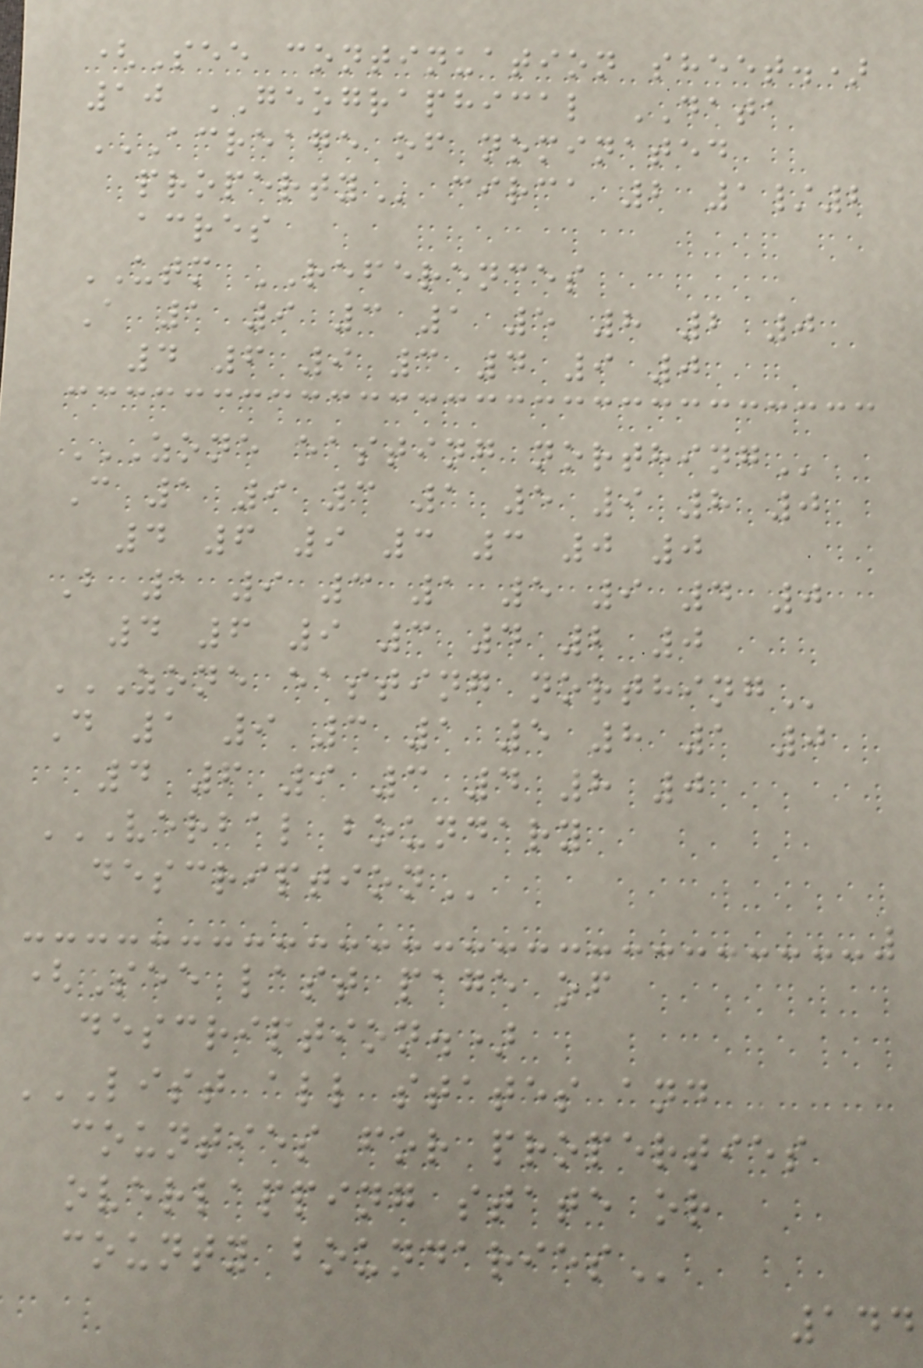(See continuation sheet.)
10 GEOGRAPHICAL DATA
ACREAGE OF NOMINATED
PROPERTY circa 2 1/2
acres
UTM REFERENCES
A 1 9 3 1 5 8 2 0
4 6 9 3 4 9 0
ZONE EASTING NORTHING
C 1 9 3 1 5 9 8 0
4 6 9 3 3 0 0
B 1 9 3 1 5 9 4 0
4 6 9 3 4 2 0
ZONE EASTING NORTHING
D 1 9 3 1 5 8 1 0
4 6 9 3 4 8 0
VERBAL BOUNDARY
DESCRIPTION
(See last page of
description.)
LIST ALL STATES AND
COUNTIES FOR PROPERTIES
OVERLAPPING STATE OR
COUNTY BOUNDARIES
144
